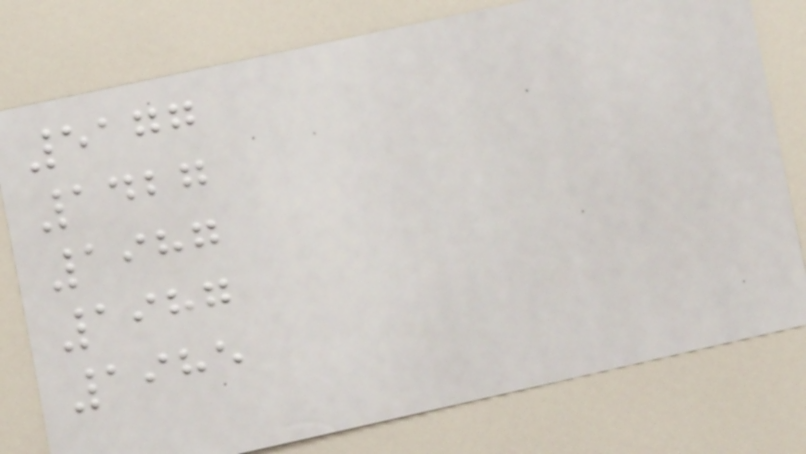5177
1427
1987
1987
1985
